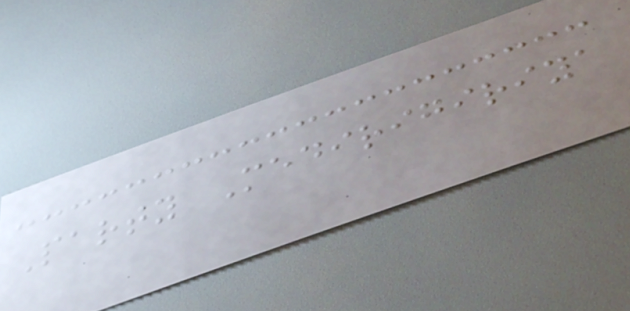Party Medirigiriya
